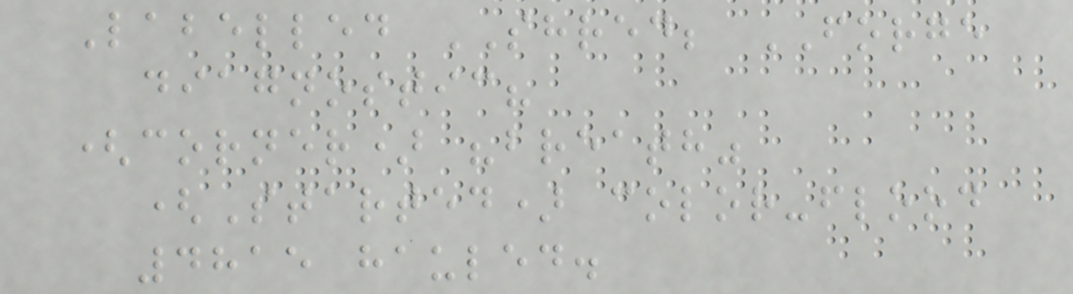Labelled SHRED; FORGE
diagnostic?
(corner) "breath"
(Started) color-flood
4815 hauled.
